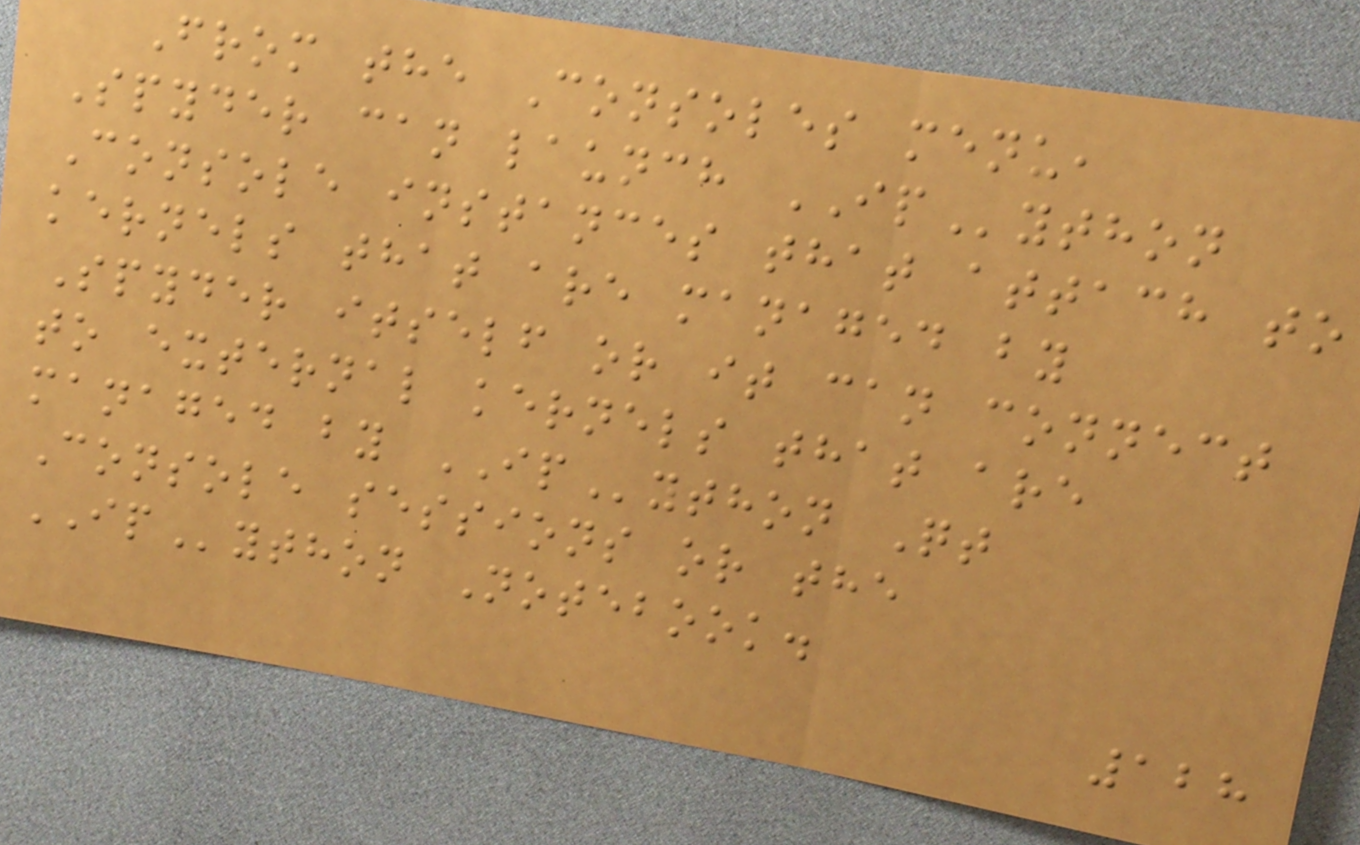From the Consoles menu,
Spyder can launch IPython
Console instances that attach to
kernels that are managed by
Spyder itself or it can connect
to external kernels that are
managed by IPython Qt
Console sessions or the
IPython Notebook.
128
